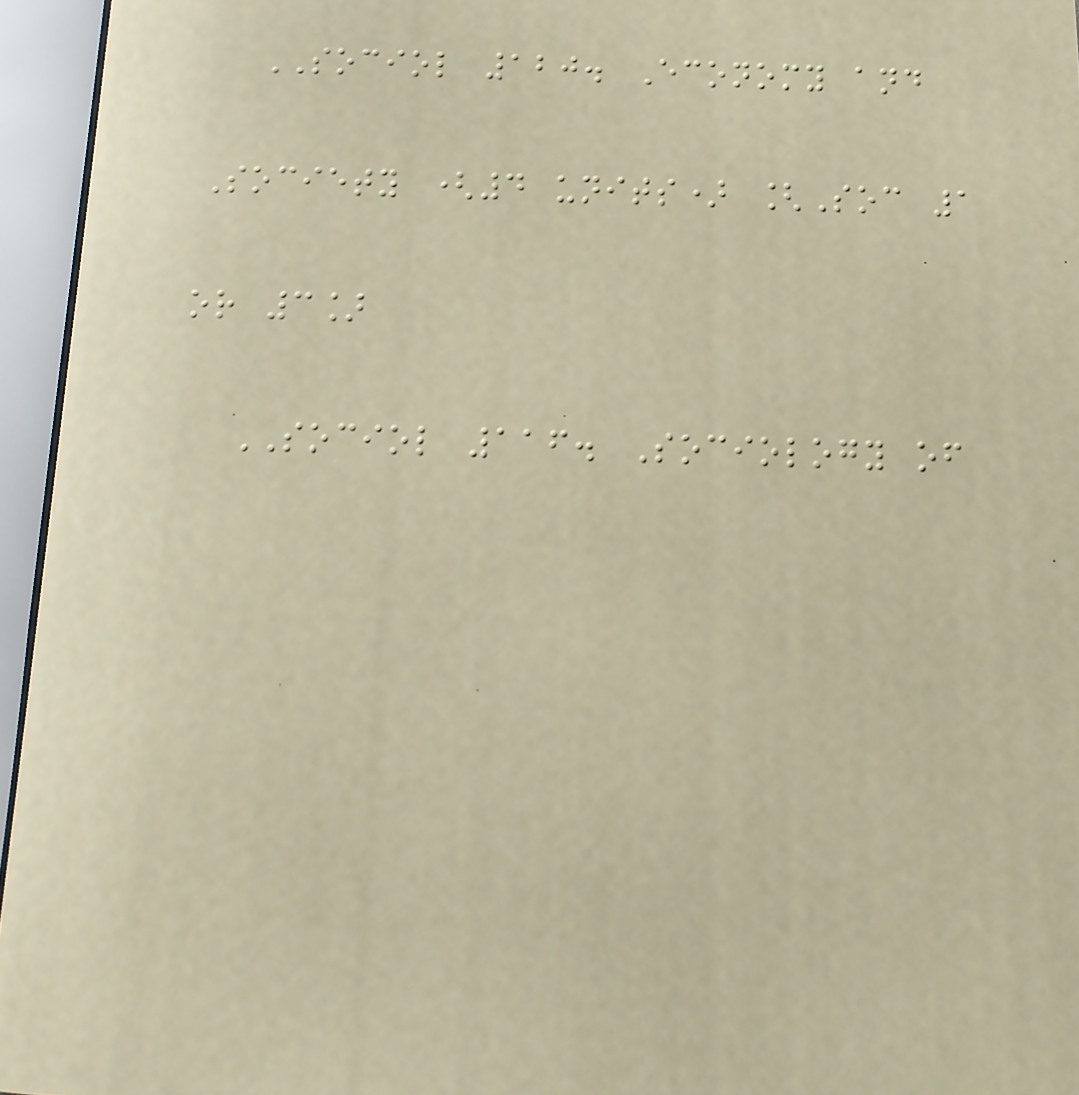SOCIOL 120. Economy and
Society (4 units) [Soc 1
or 3]
SOCIOL 116. Sociology of
